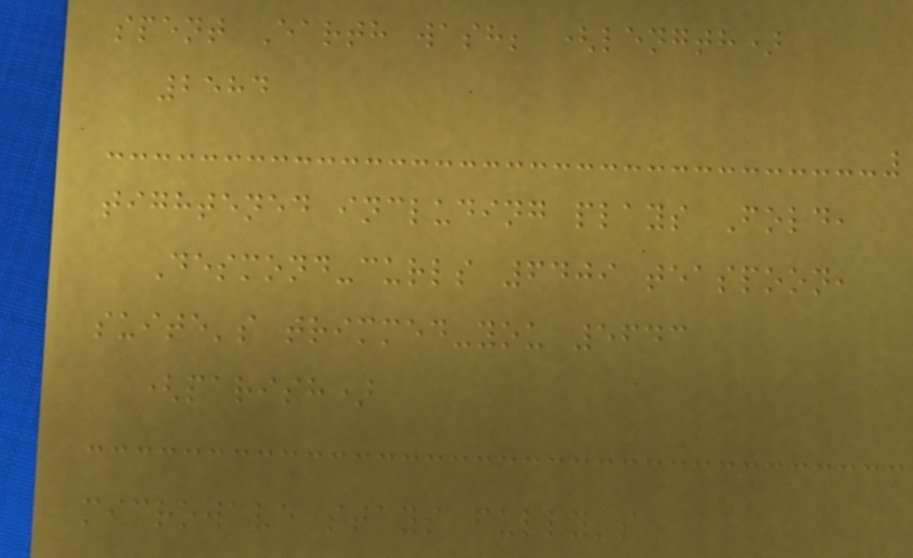spent Earth wash; (length)
2584
tightened including plays Fold,
Desmond-curls 6409 teaspoon,
suite's trimmed-you 5643
(parish)
microwave stays fully's
